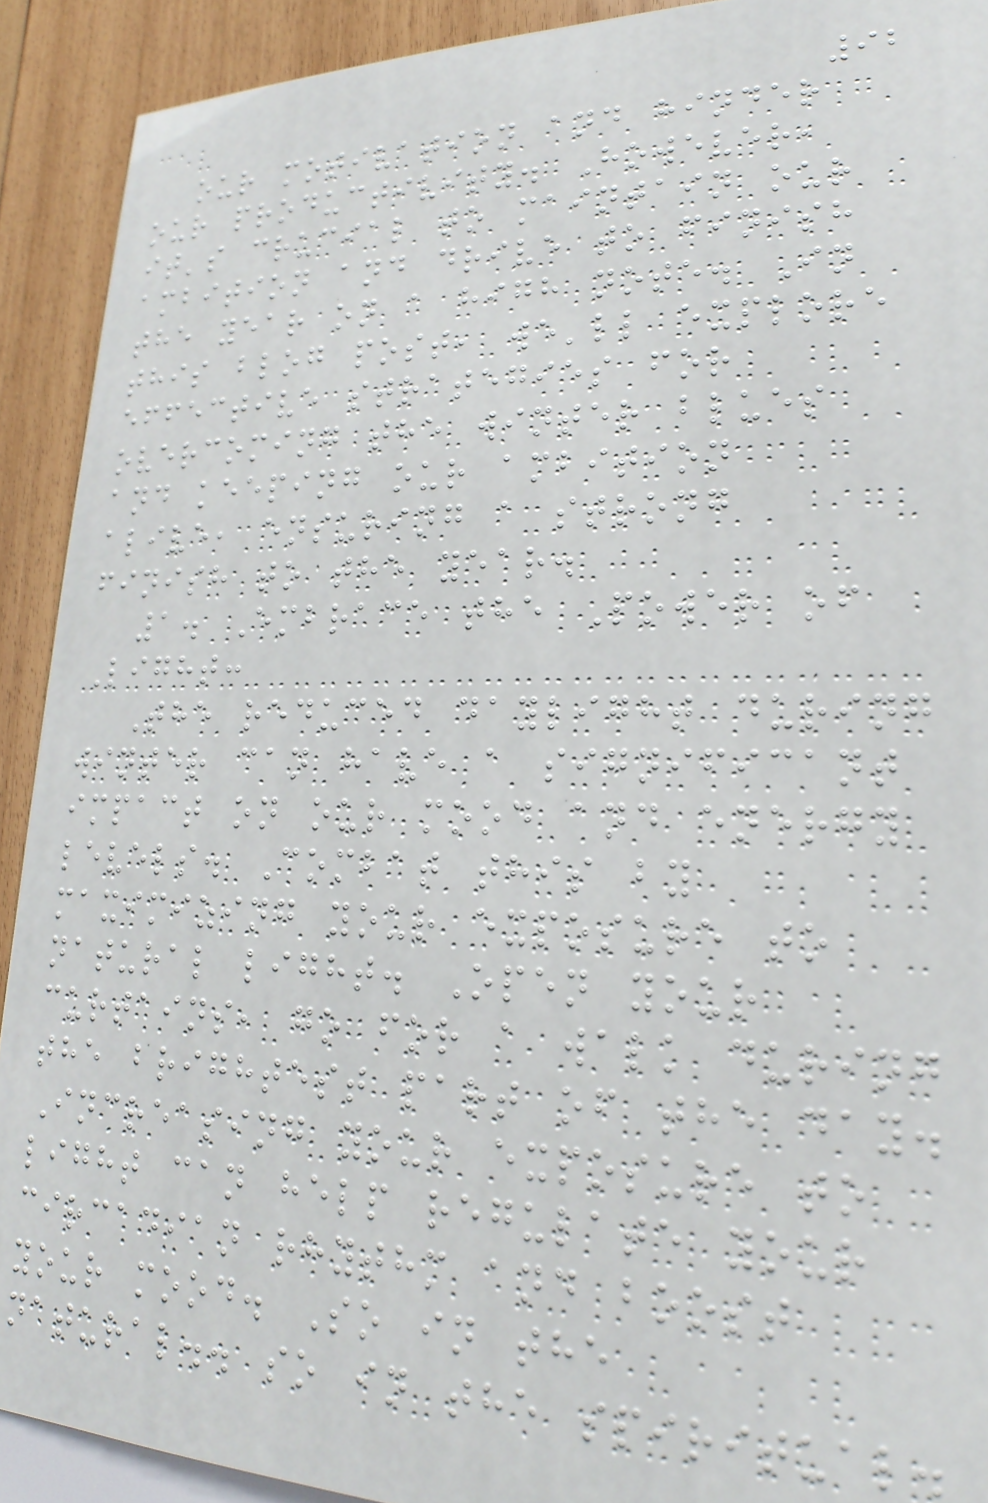92
our motivation and hinder
our productivity. However,
it's crucial to maintain our
ambition and drive to finish
the year on a high note. In
this blog post, we'll explore
effective strategies for
overcoming the winter blues
and keeping our ambition
alive, ensuring a strong
finish to the year.
1. Embrace the Power of
Light:
The reduced daylight during
winter can have a significant
impact on our mood and energy
levels. Combat this by
maximizing your exposure to
natural light. Open your
curtains, go for a walk during
the brightest part of the day.
Increasing your exposure to
light can help regulate your
circadian rhythm and boost
your mood. So in the
natural.. so in the spiritual.
